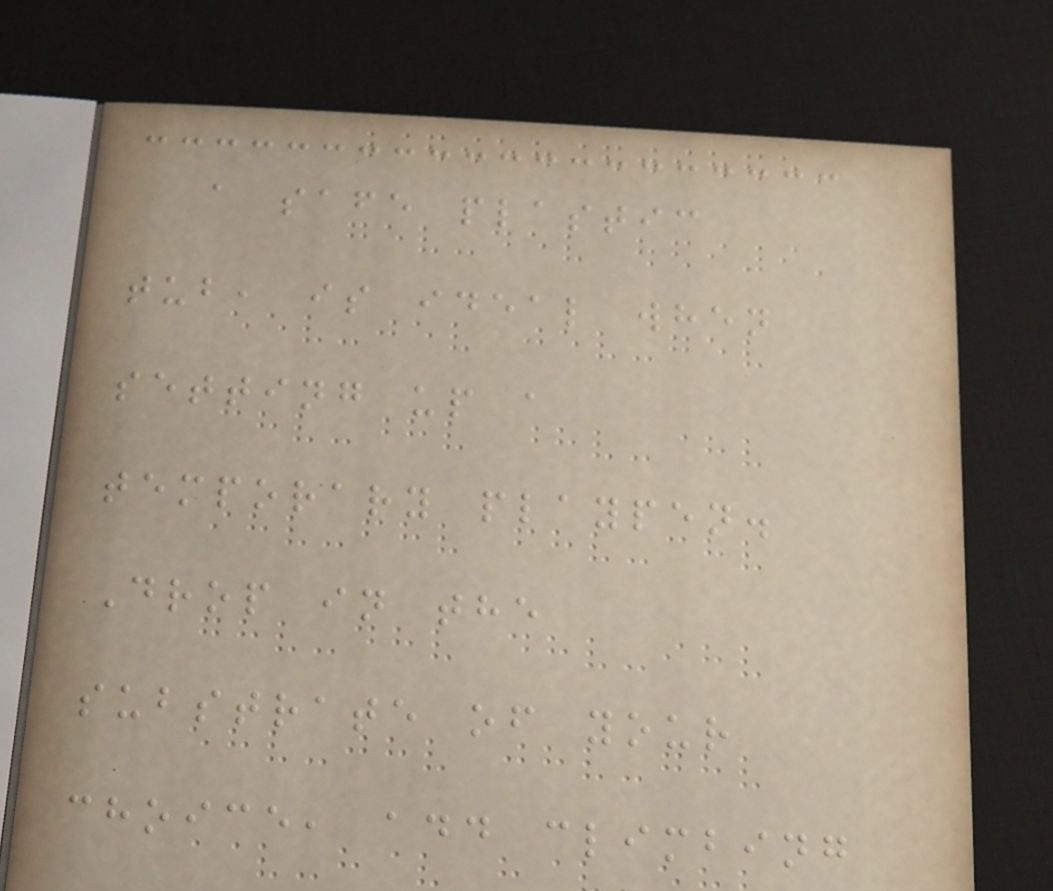a safe plastic
tub, is ideal when
setting up a
temporary playpen.
Drop in the
substrate of your
choice, add climbing
